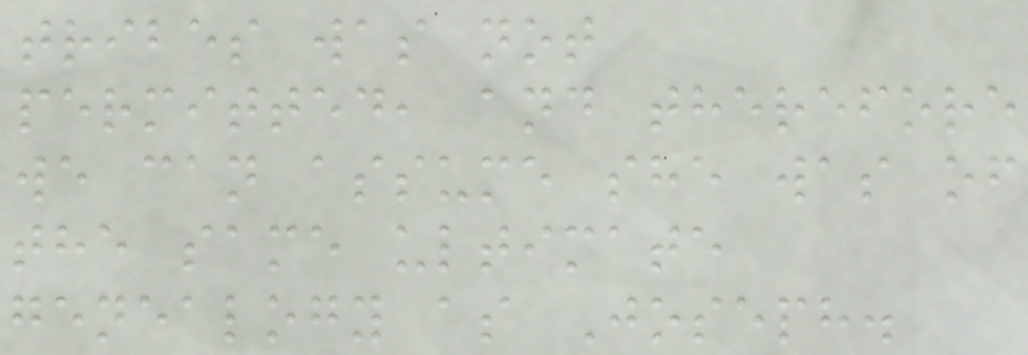tribes was not
permitted, and therefore
we can assume she was of
the same ultimate
genealogy as Joseph.
